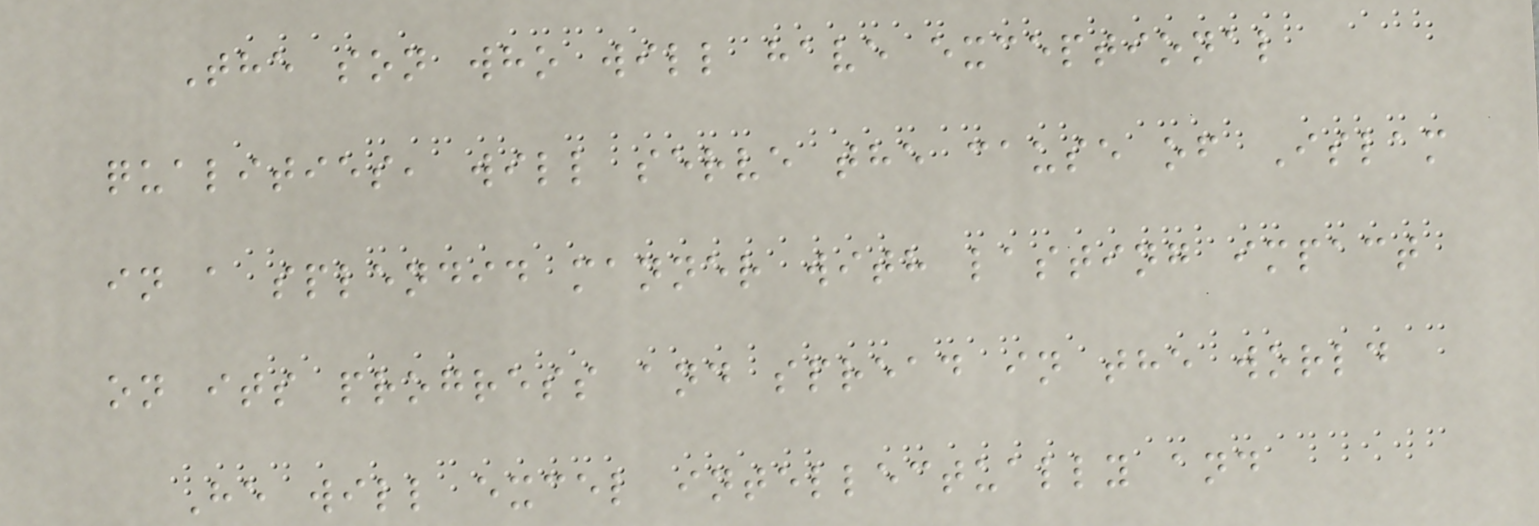The son who will have exceptional
qualities, will serve the cause of Islam
in a splendid manner with lasting impact
on its progress and spread in the world
He will excel intellectually and
